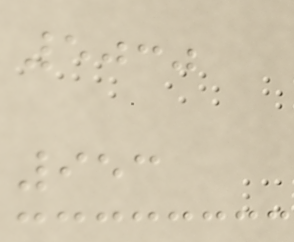5030
953
